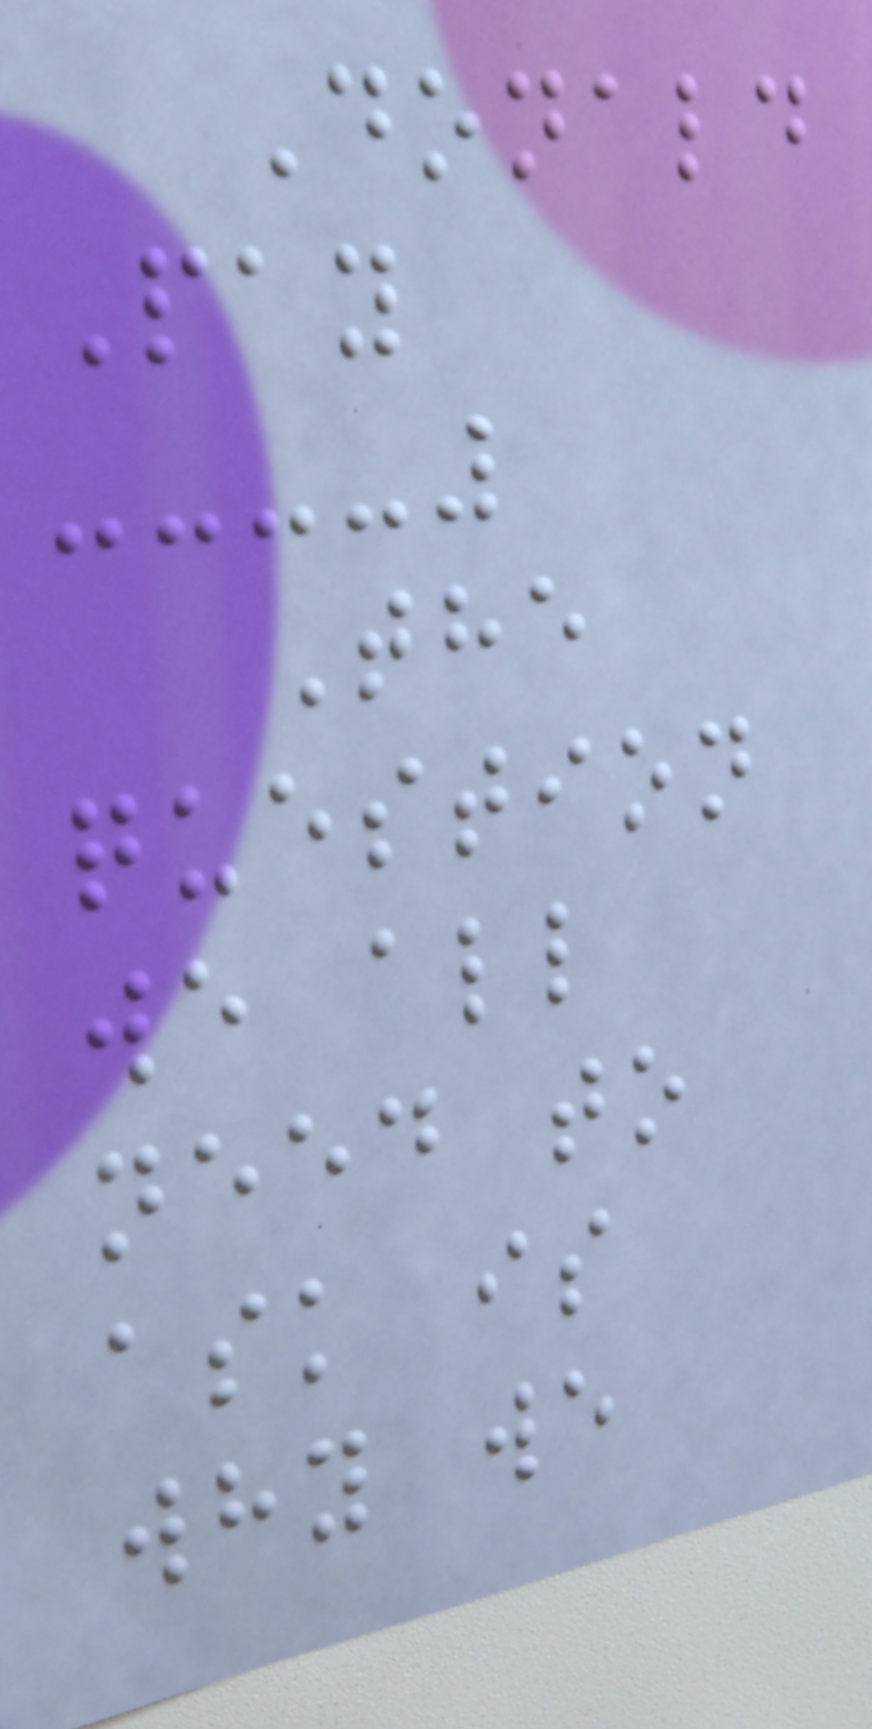Donald
Pay
The
question
we all
need to
ask is
why we
